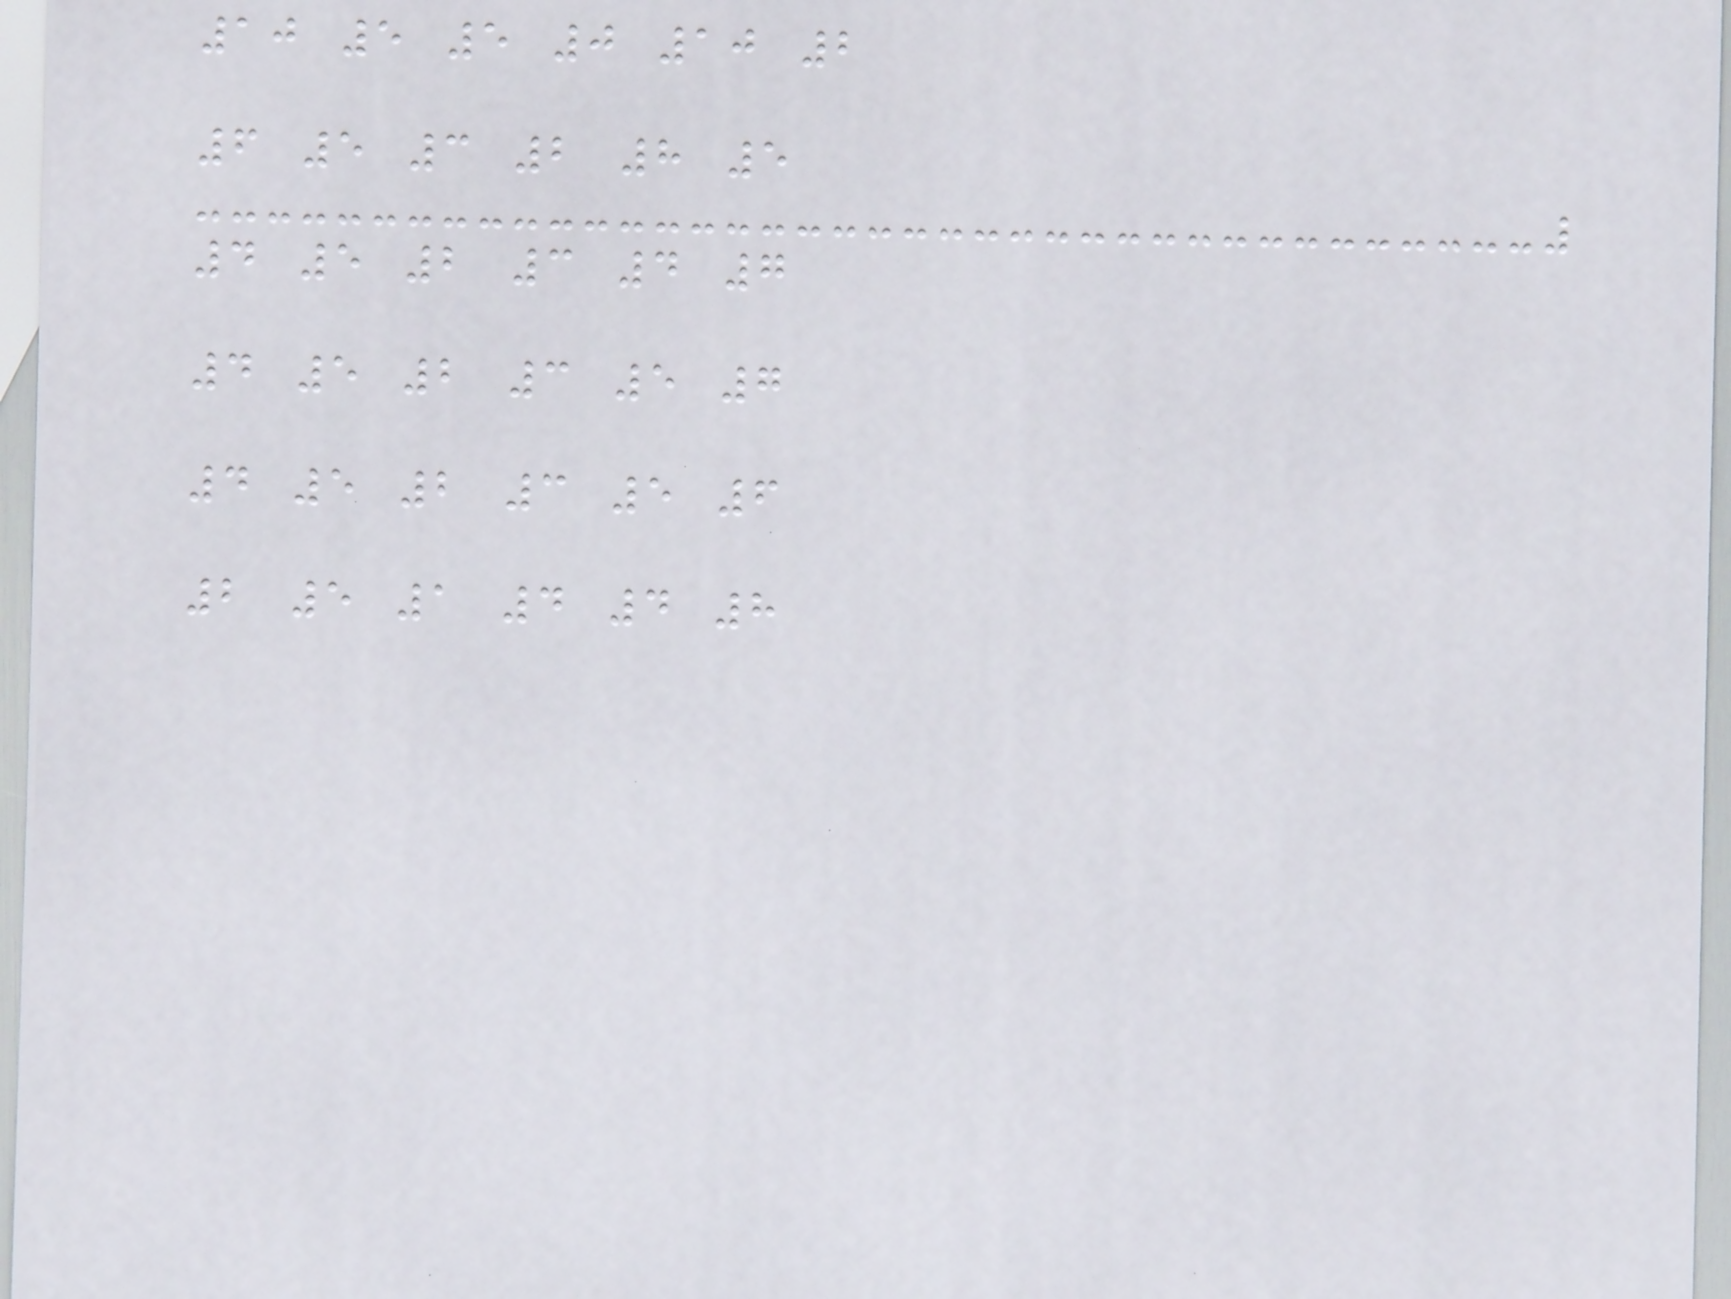10 5 5 0 10 2
6 5 3 2 8 5
4 5 2 3 4 7
4 5 2 3 5 7
4 5 2 3 5 6
2 5 1 4 4 8
